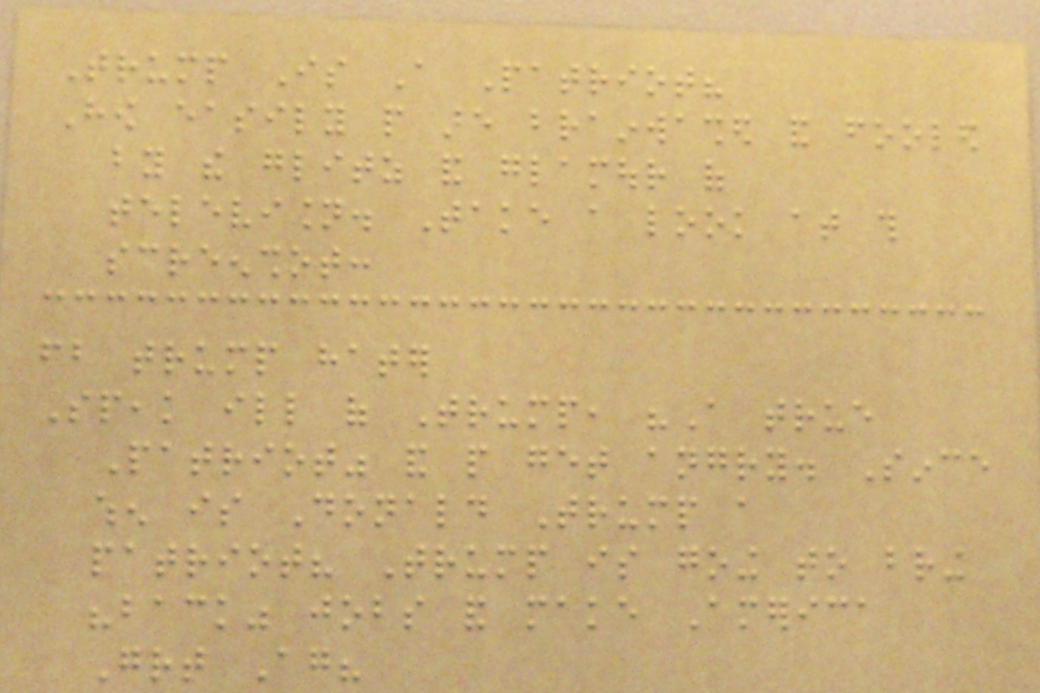Trump Is A Patriot?
How easily people are brainwashed and fooled
by the glitz and glamour of
television. Take a look at this
screenshot:
fb trump hater
Speak ill of Trump, "A true
Patriot" and people get angry. Since
when is Donald Trump a
patriot? Trump is going to bring
"back" jobs and make America
Great Again?
